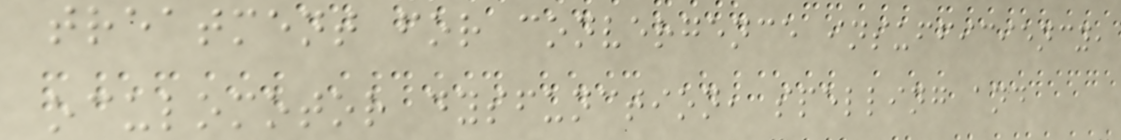treatment for convergence insufficiency,
oculomotor dysfunction, spelling and
